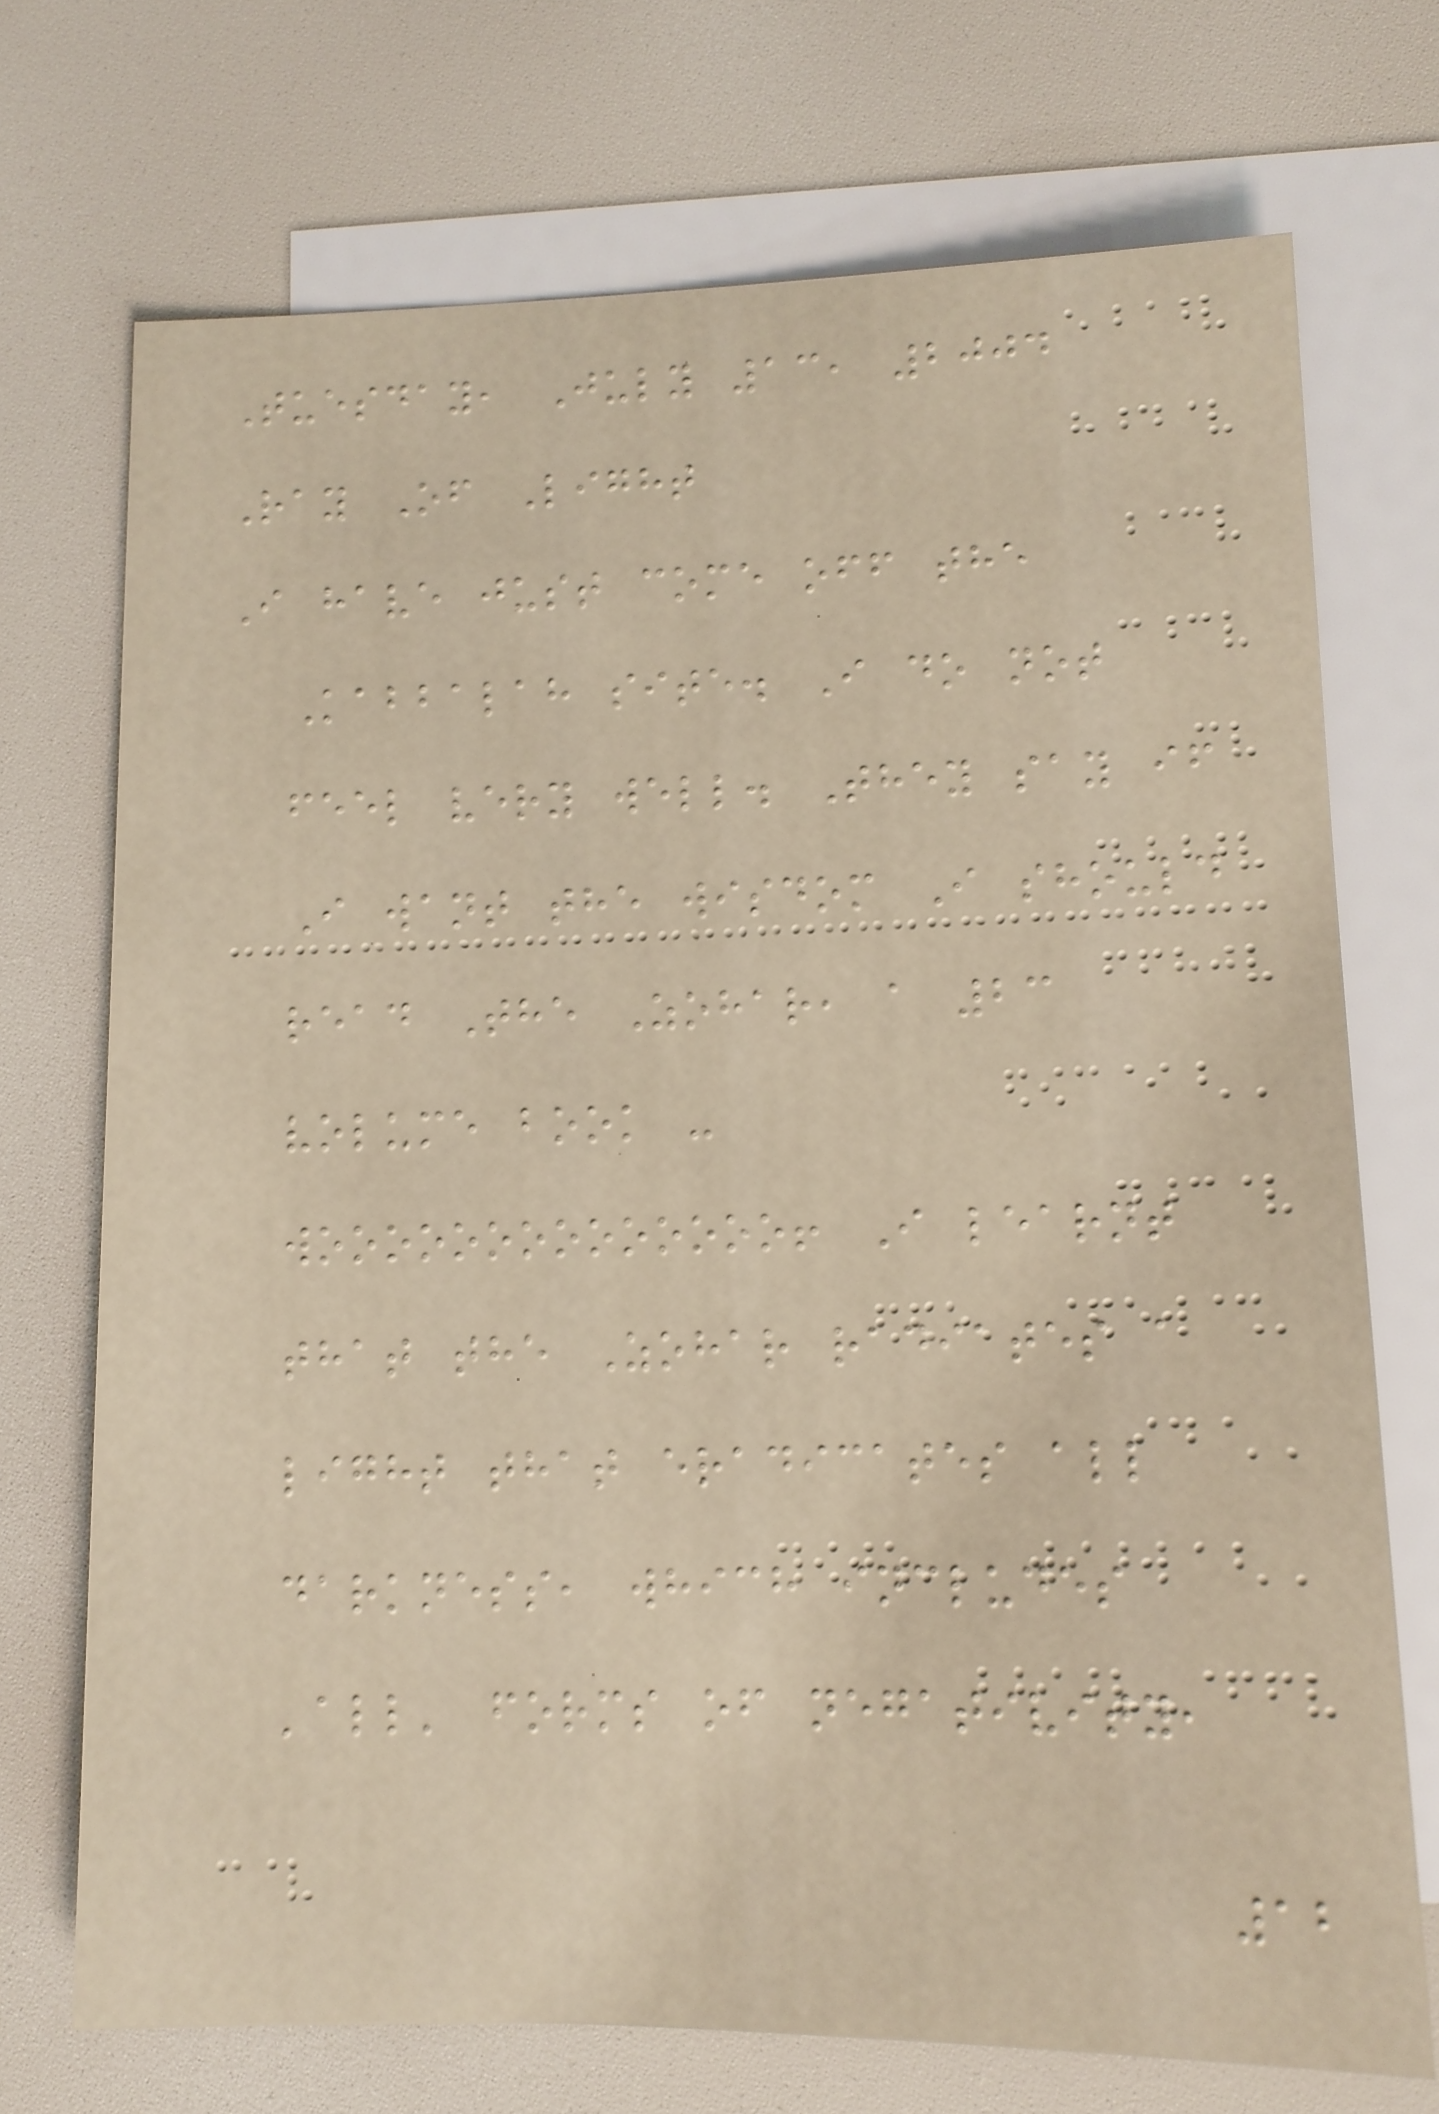Tuesday, July 13, 2004
Ray Of Light
I have just come off the
Kabbalah site. I do not
feel very well. They say if
I want the wisdom I should
read The Zohar, a 23
volume book -
woooooooooooooo! I learnt
that the Zohar radiates a
light that eradicates all
darkness, which includes
'all' forms of negativity,
12
